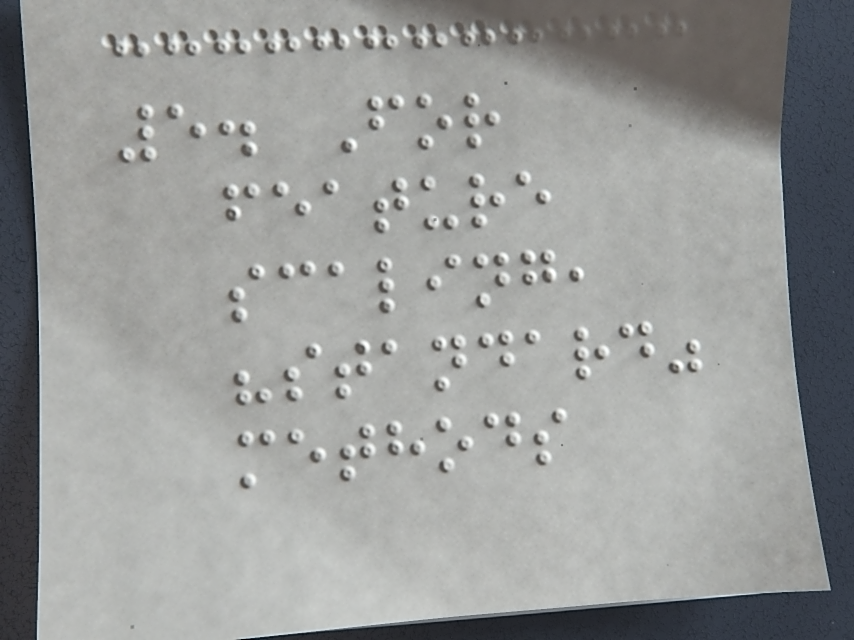5. For
feature
scaling,
"standard"
methods
